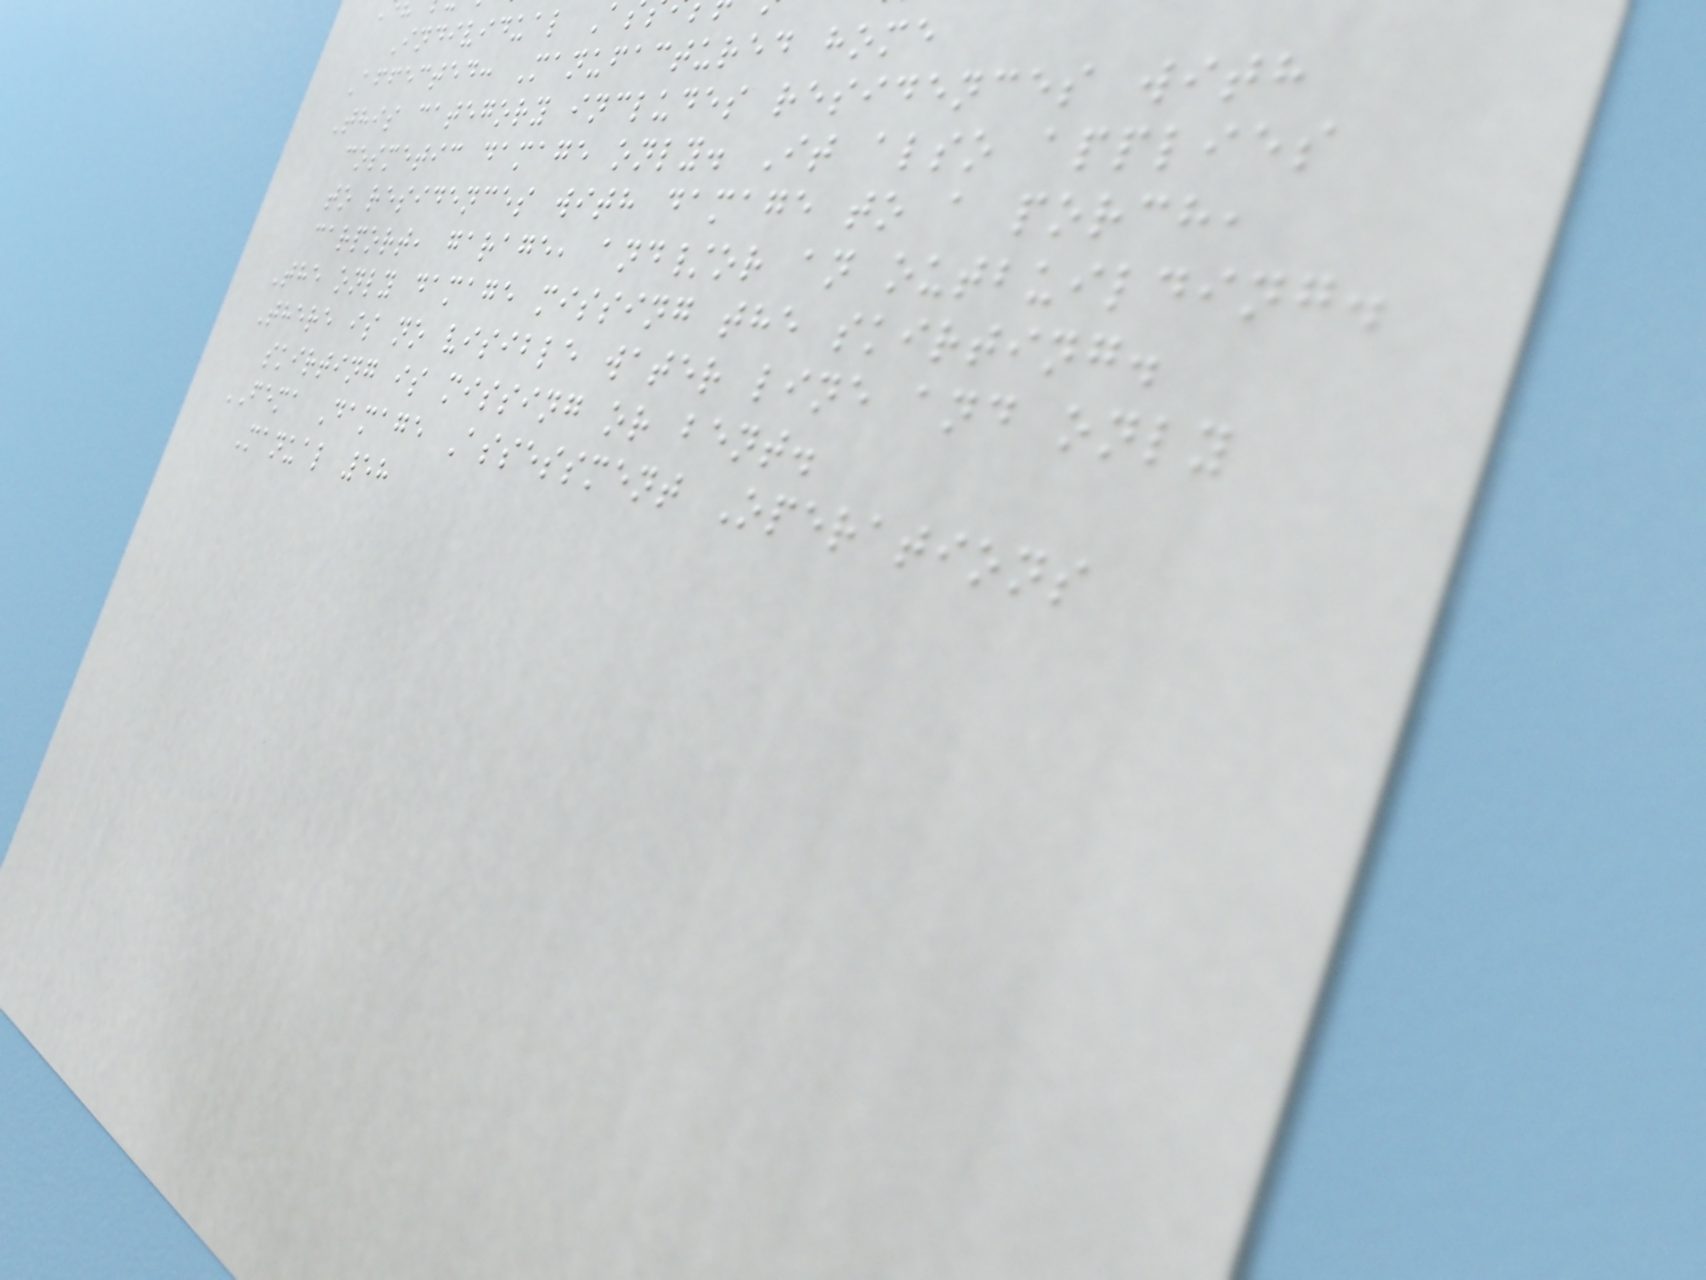Individual A
Affected: Manufactured home
This category includes residences with
cosmetic damage only. It also applies
to residences with damage to a porch,
carport, garage, and/or an outbuilding.
The only damage missing the skirting.
There is no visible water line and only
skirting is missing or bent.
FEMA Damage Assessment Operations
Manual 58
